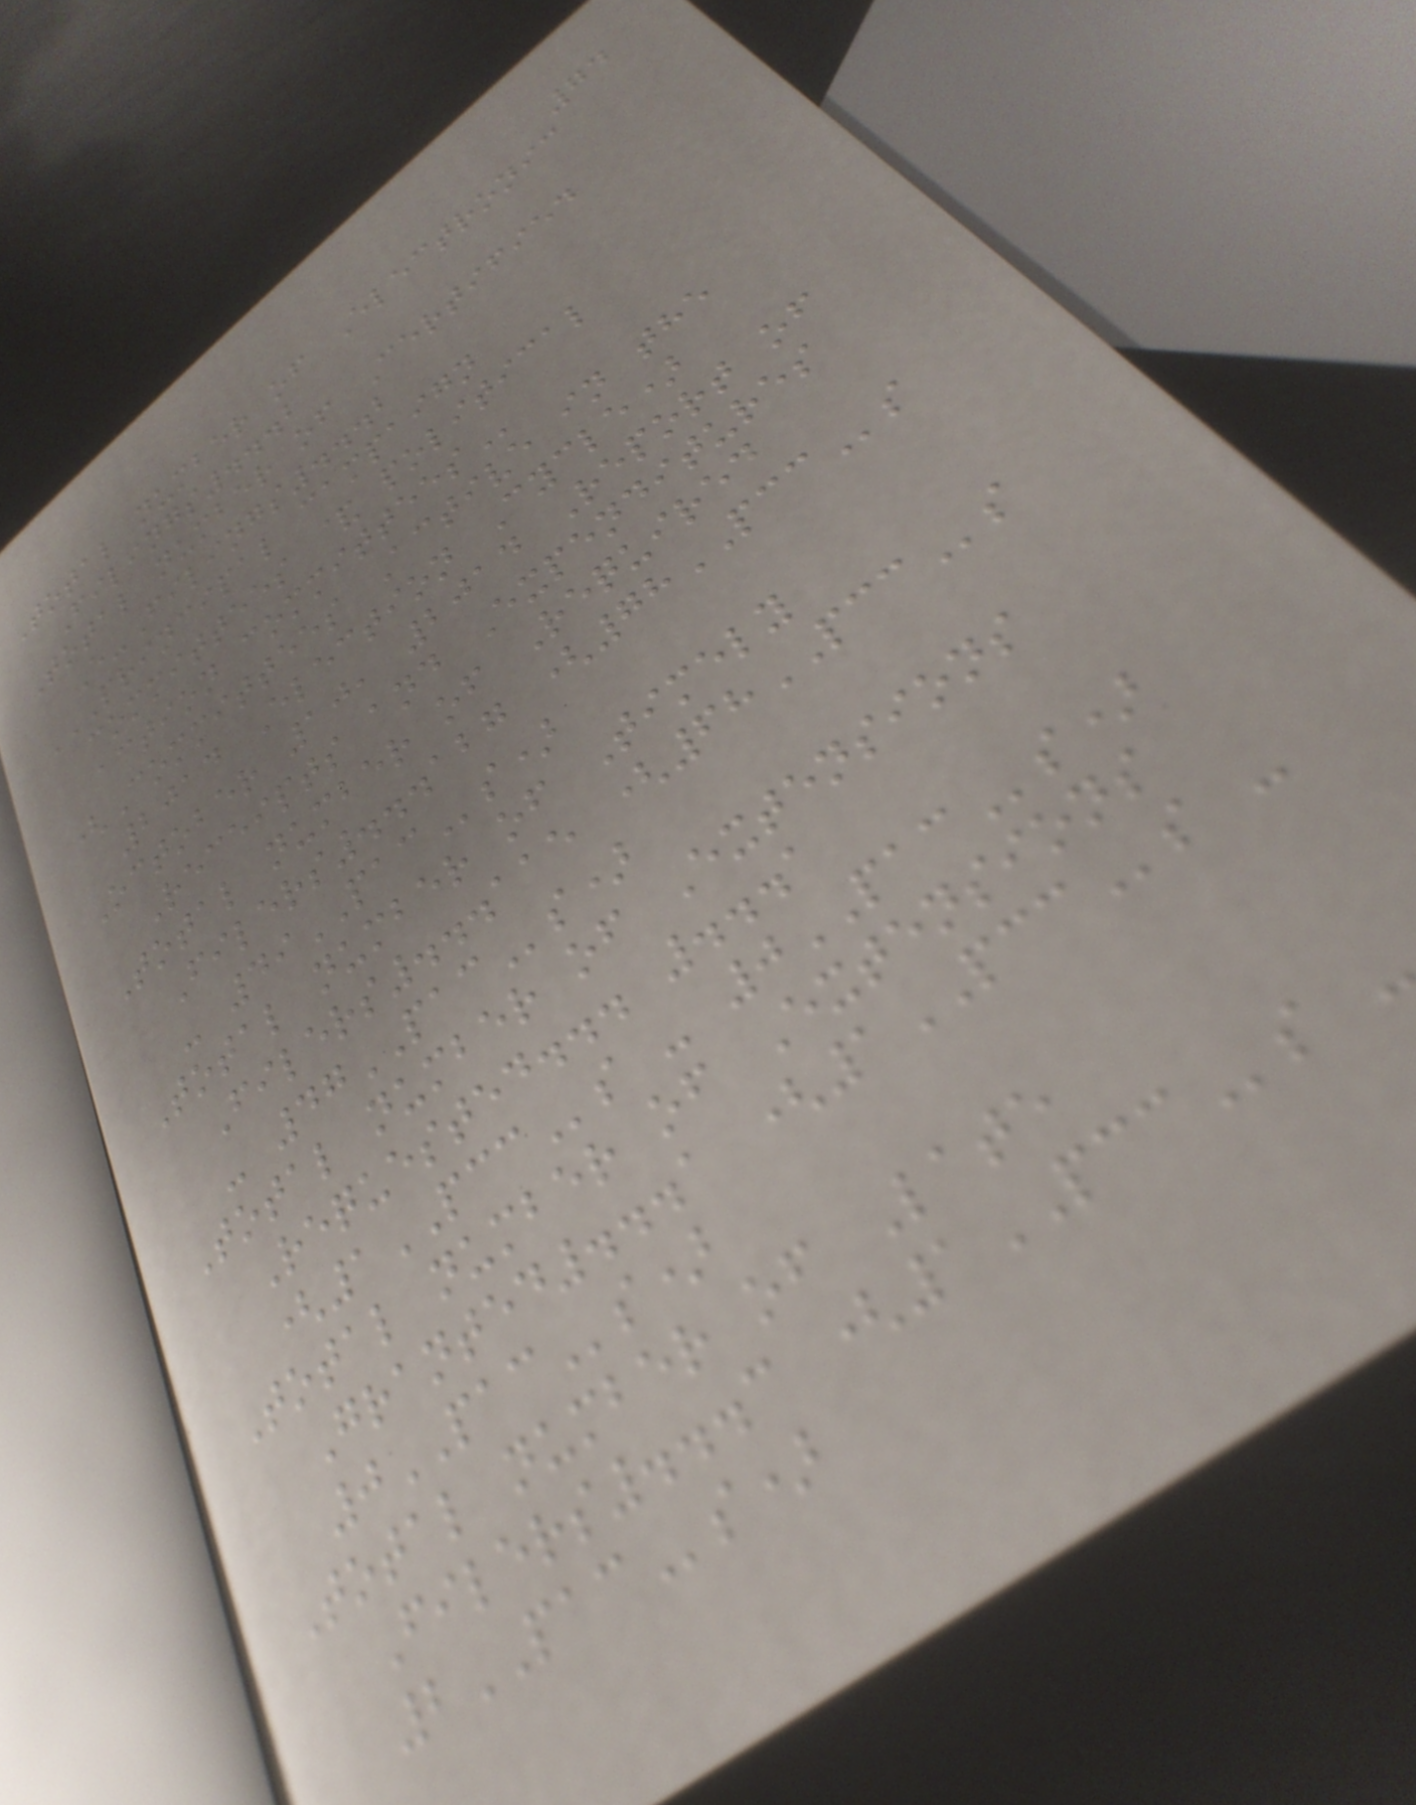74
Total number of Electronic
Filings...2
Total number of Certified
E-Filings...2
PRINCIPAL CAMPAIGN
COMMITTEES & POLITICAL
ACTION COMMITTEES
(Committees Active in the
2014 Election Cycle)
October 10, 2014 Report of
Receipts and Expenditures
Total number of Required
Filers...127 (78PCCs
- 49PACs)
Total number of Timely
Filers...115 (68PCCs
- 47PACs)
Total number of Extensions
Requested... ...1
(1PCCs - 0PACs)
Total number of Extensions
Granted...1 (1PCCs -
0PACs)
Total number of Late
Filers...3 (1PCCs -
2PACs)
